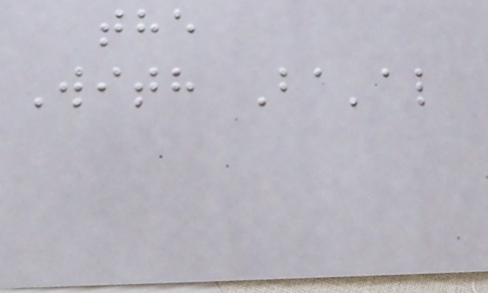the
With Ba'al
